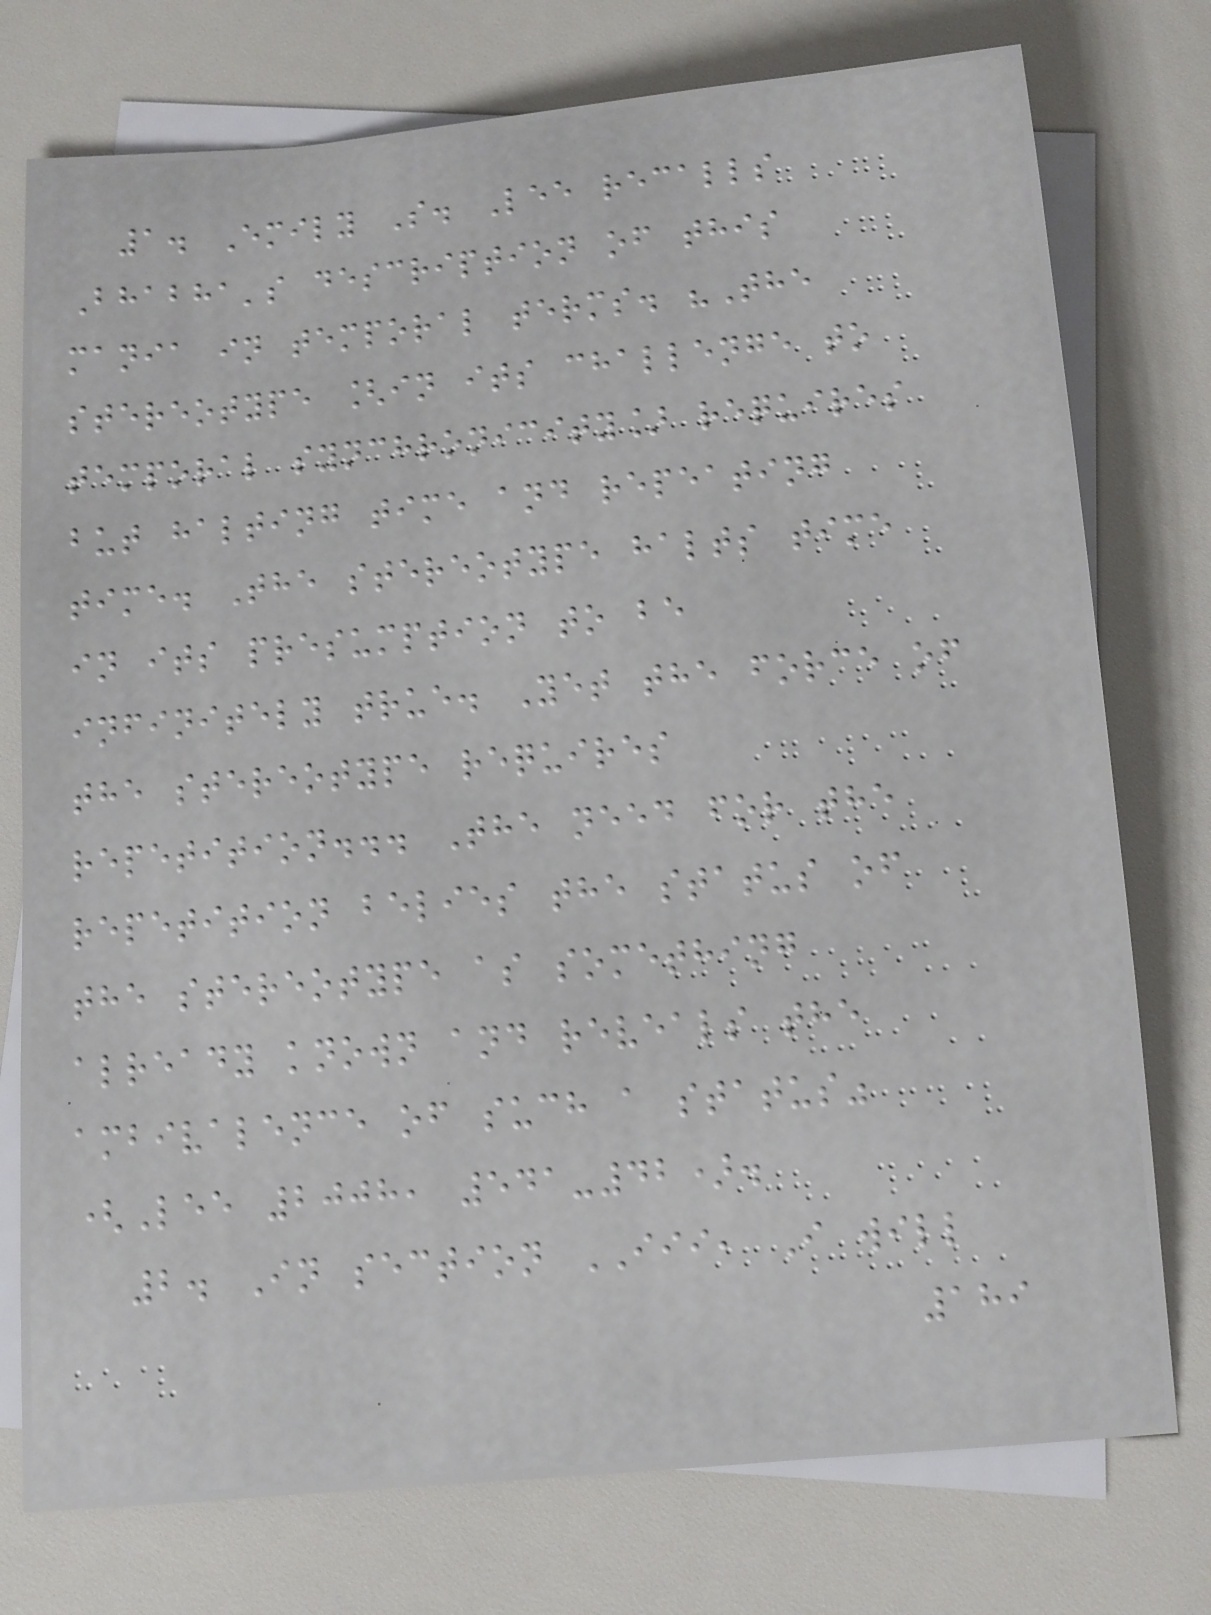1. Emily S. Lee recalls
Bhabha's description of this
mania in temporal terms. "The
stereotype [in its challenge to
temporal synchronicity] requires
but halting time and repeating
time. The stereotype halts time
in its presumption to be
infinitely true. Yet the force of
the stereotype requires
repetition... The need for the
repetition belies the status of
the stereotype as something
already known and reveals the
ambivalence of such a status"
(Lee 2008, 541-42).
2. In section III, I will
189
